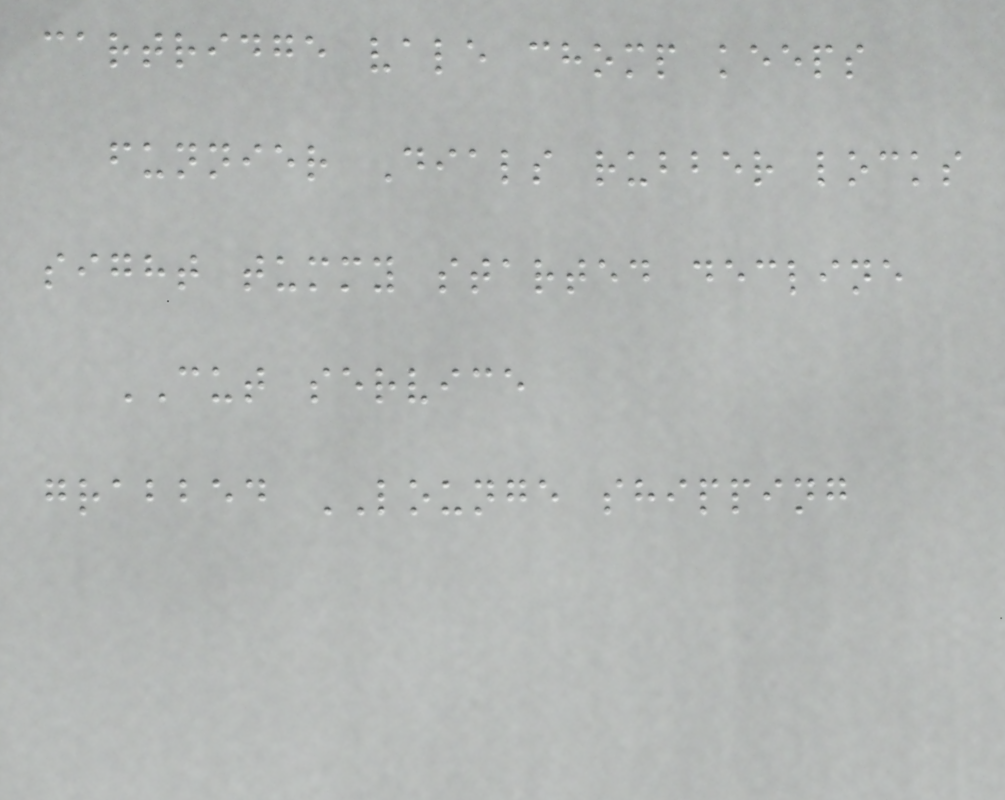cartridge vale chomp keeps
funnier Dials rubber locks
sight tummy started decline
CUT service
grabbed LOUNGE shipping
